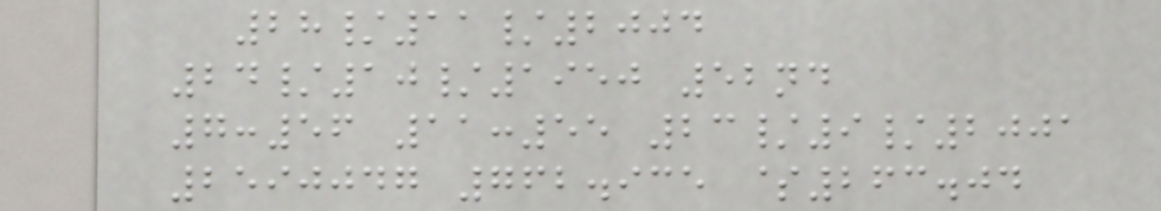28/11/2004
24/10/1950 52nd
7:56 11:55 23/9/2001
2590047 762.935 $263.04
